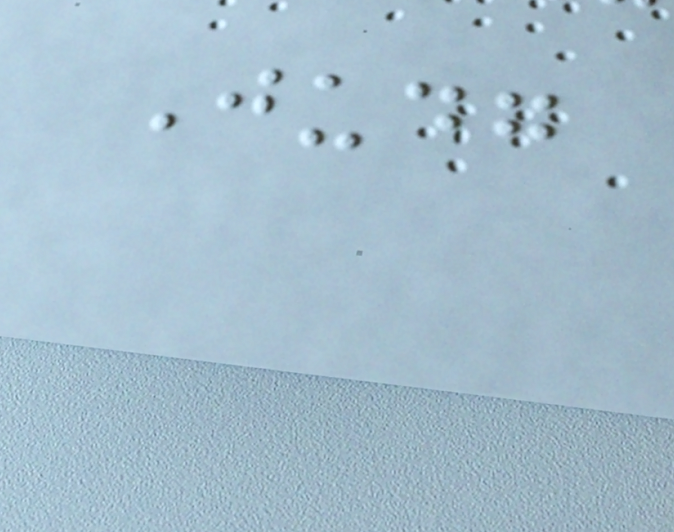Judg
